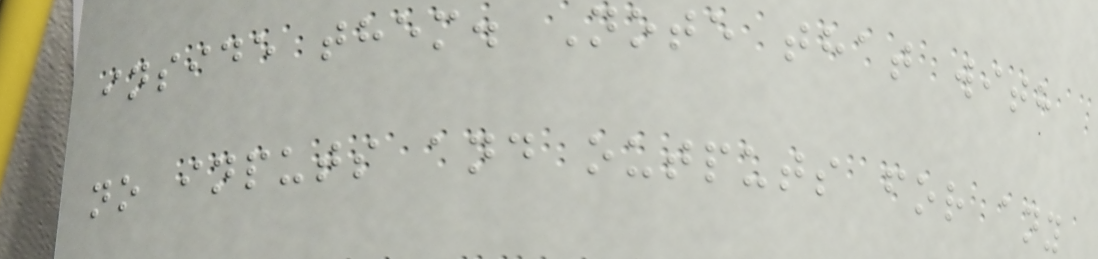inside them. Note that with
no inputs and outputs for any
